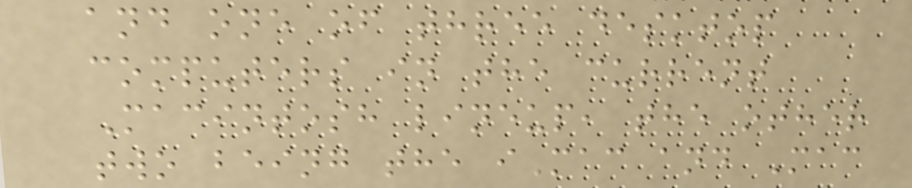and one of three desktop
computers in the current
Macintosh lineup, the other
two being the iMac and Mac
